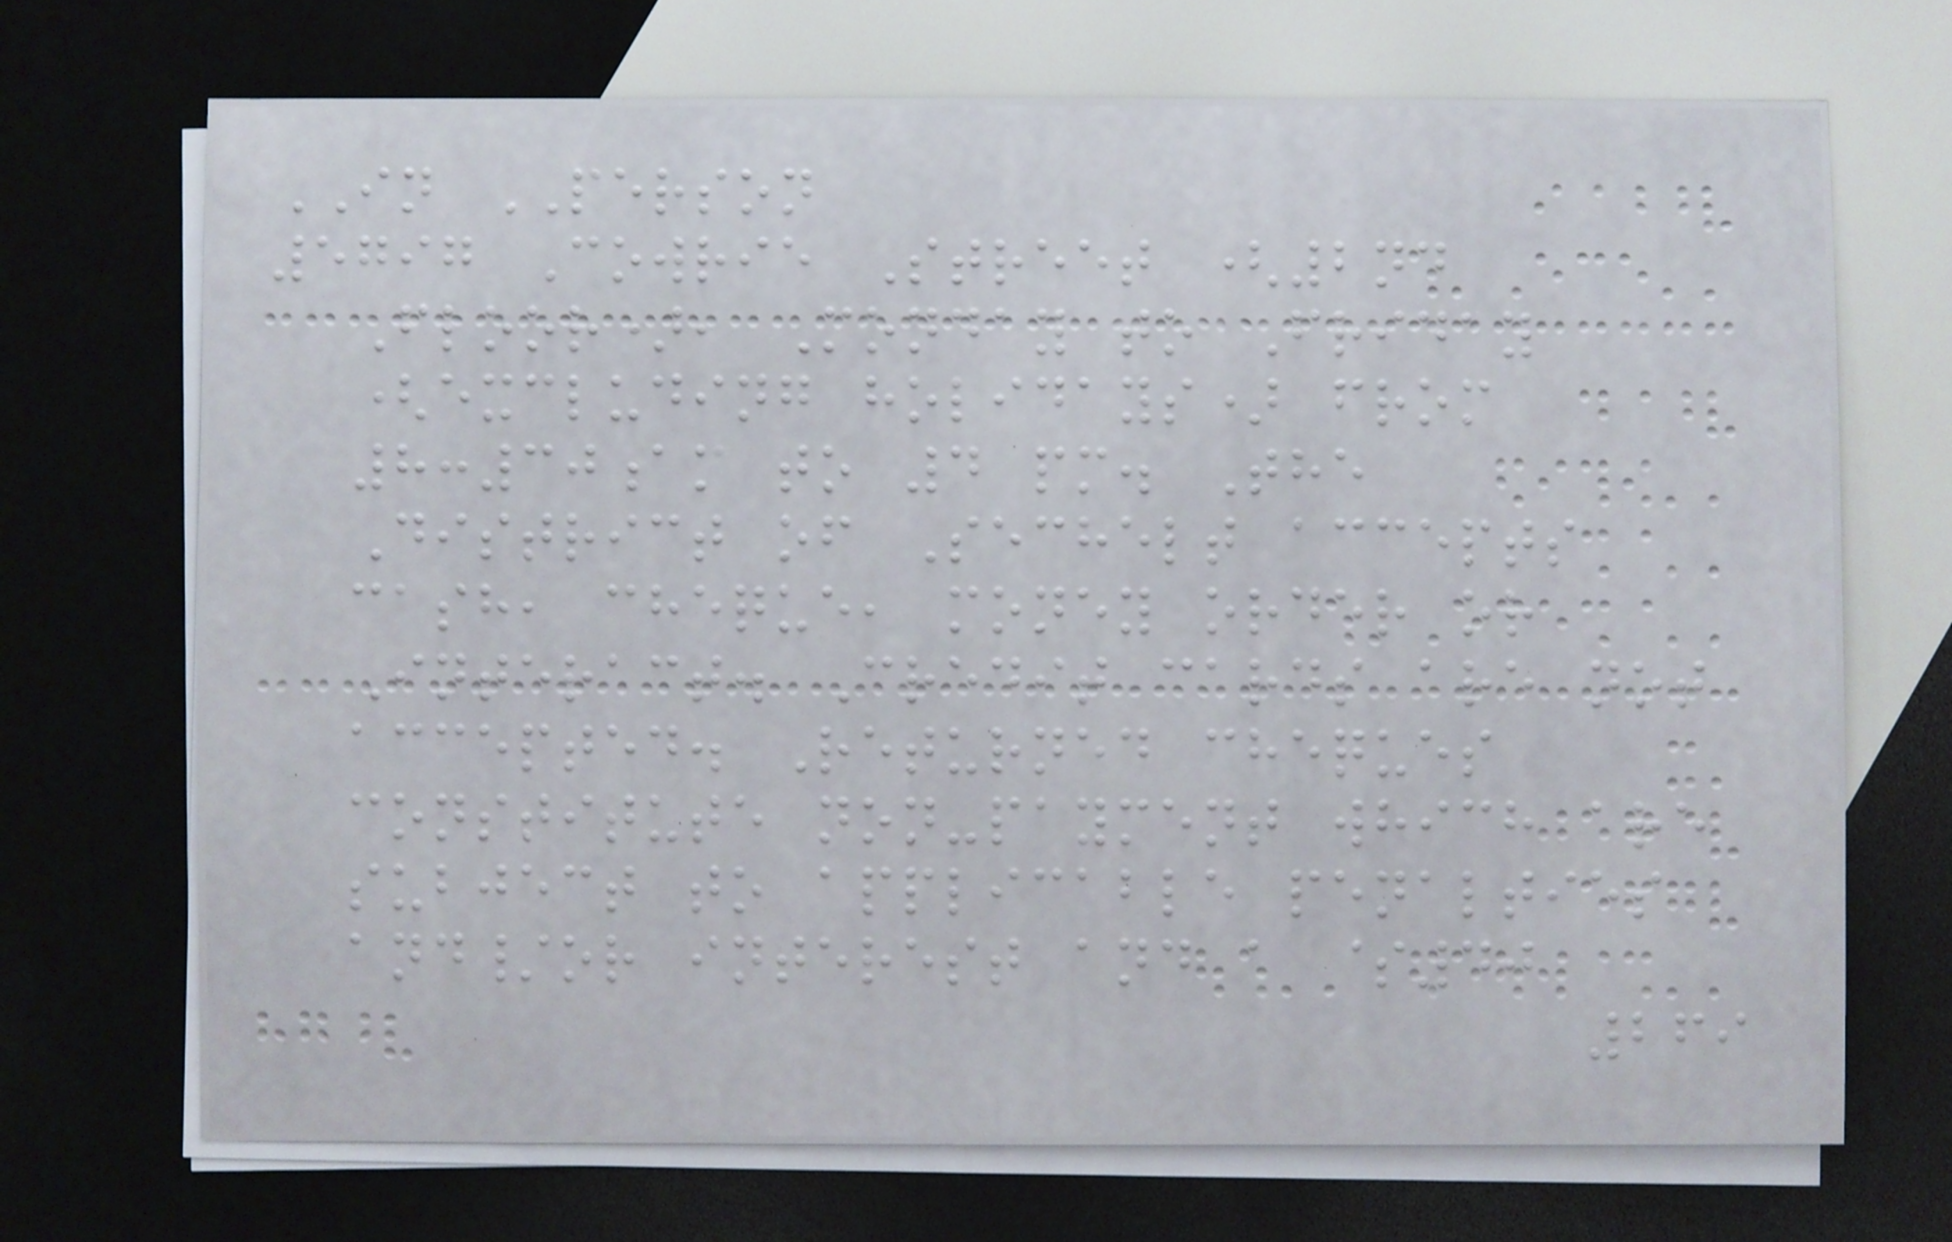IN PERSON
5797 Cowrie Street (2nd
Floor), Monday to Friday
(excluding holidays) from
8:30am to 4 pm. The
District of Sechelt accepts
cash, cheque, money order or
Interact. Credit cards are not
accepted. Returned cheques
constitute non-payment which are
subject to applicable penalties
and/or interest and a $40
269
